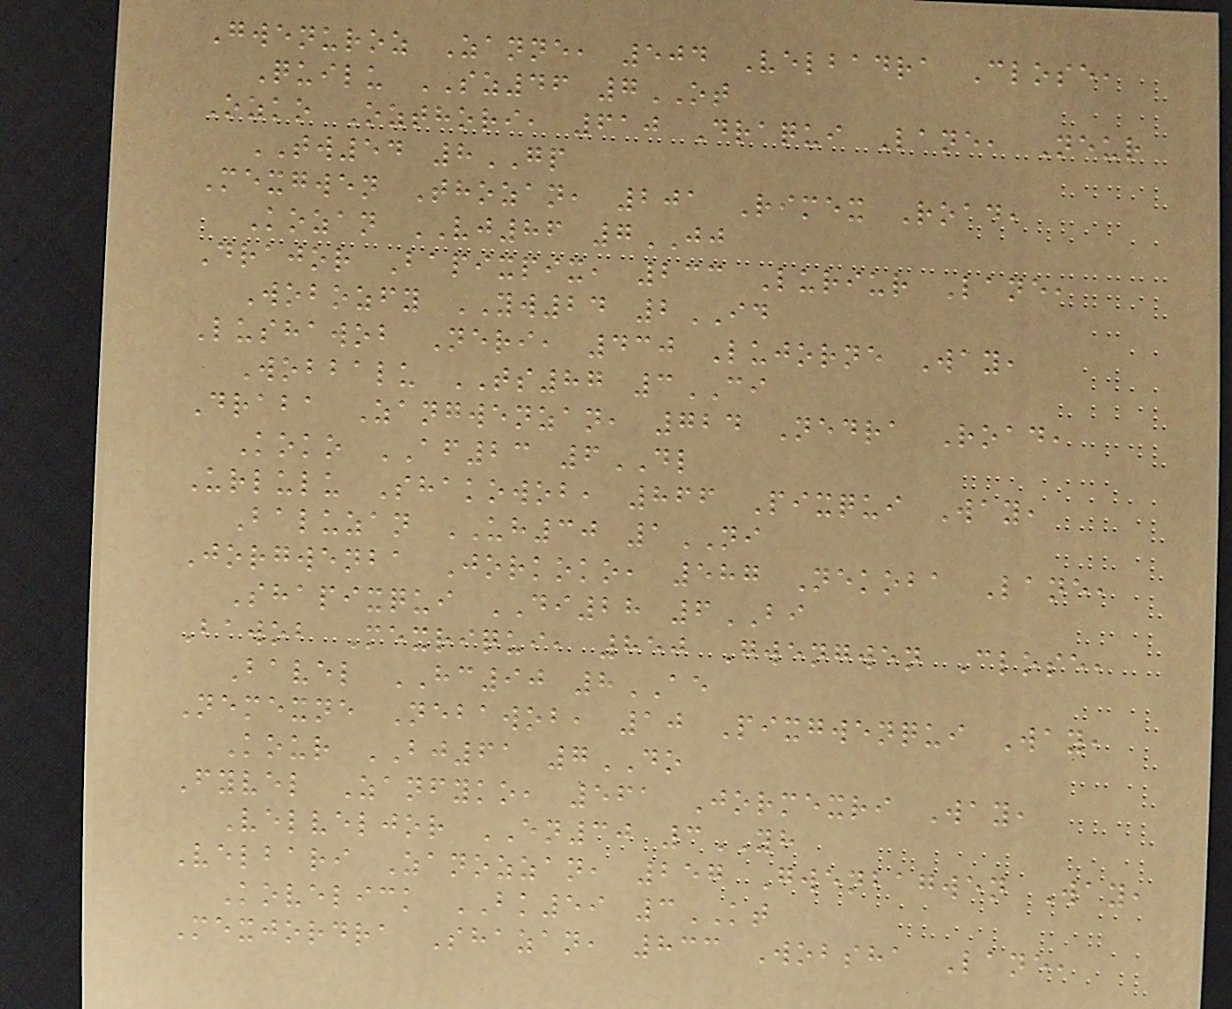Gwenuroz Zanne, 504 Velbadra Close,
Quilu SZ46 7OT
Ozko Ozthori, 610 Draqui Lane, Neur
TW54 8GP
Mexgwen Thozan, 201 Rimex Road,
Kozan VJ86 7JJ
Drajor Bapixpix, 233 Luriur Lane,
Wobozfy YW24 2ID
Lushawob Neri, 430 Lujorne Way,
Wobbalu TS87 3CI
Draba Zangwenzan, 724 Nedra Road,
Koko AF23 6DL
Urlulu Shakowob, 866 Pixqui Way,
Baluzan UH30 1NI
Jorgwenba Jorkoko, 587 Nekoba Lane,
Shapixqui DI28 6BI
Bawob Mexriqui, 850 Gwengwen Close,
Bavel HC90 8AE
Nemexne Nebawob, 10 Pixgwenqui Way,
Kour BJ61 7DO
Fyvel Zanfyko, 561 Jormexri Way,
Velveljor EN30 3YH
Velbari Zanozzan, 257 Gwenbagwen Way,
Kovelick BK59 3KT
Mexjordra Shazan, 833 Wobsha Lane,
